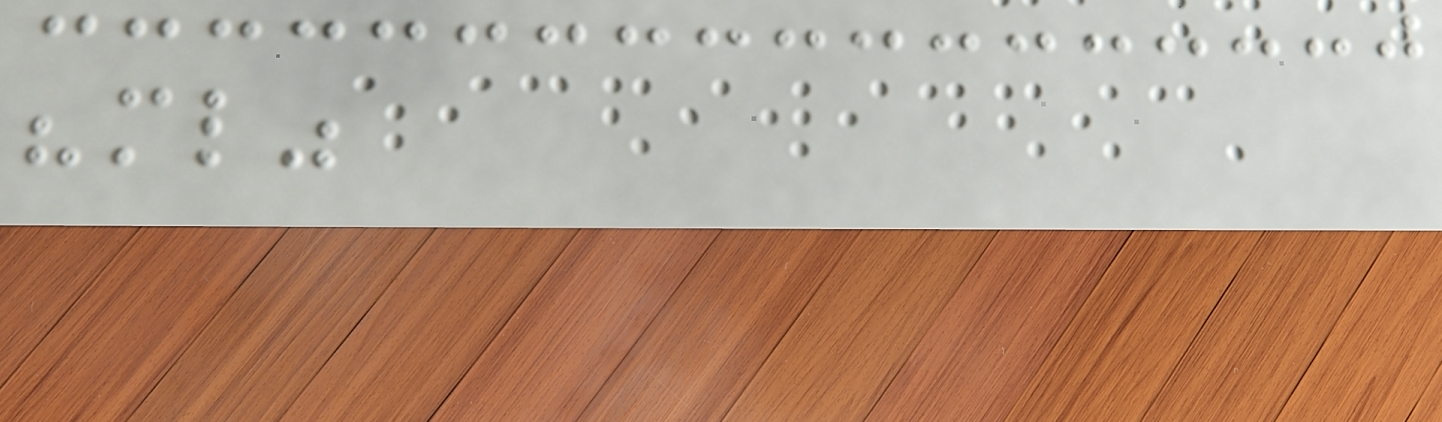"ml"
